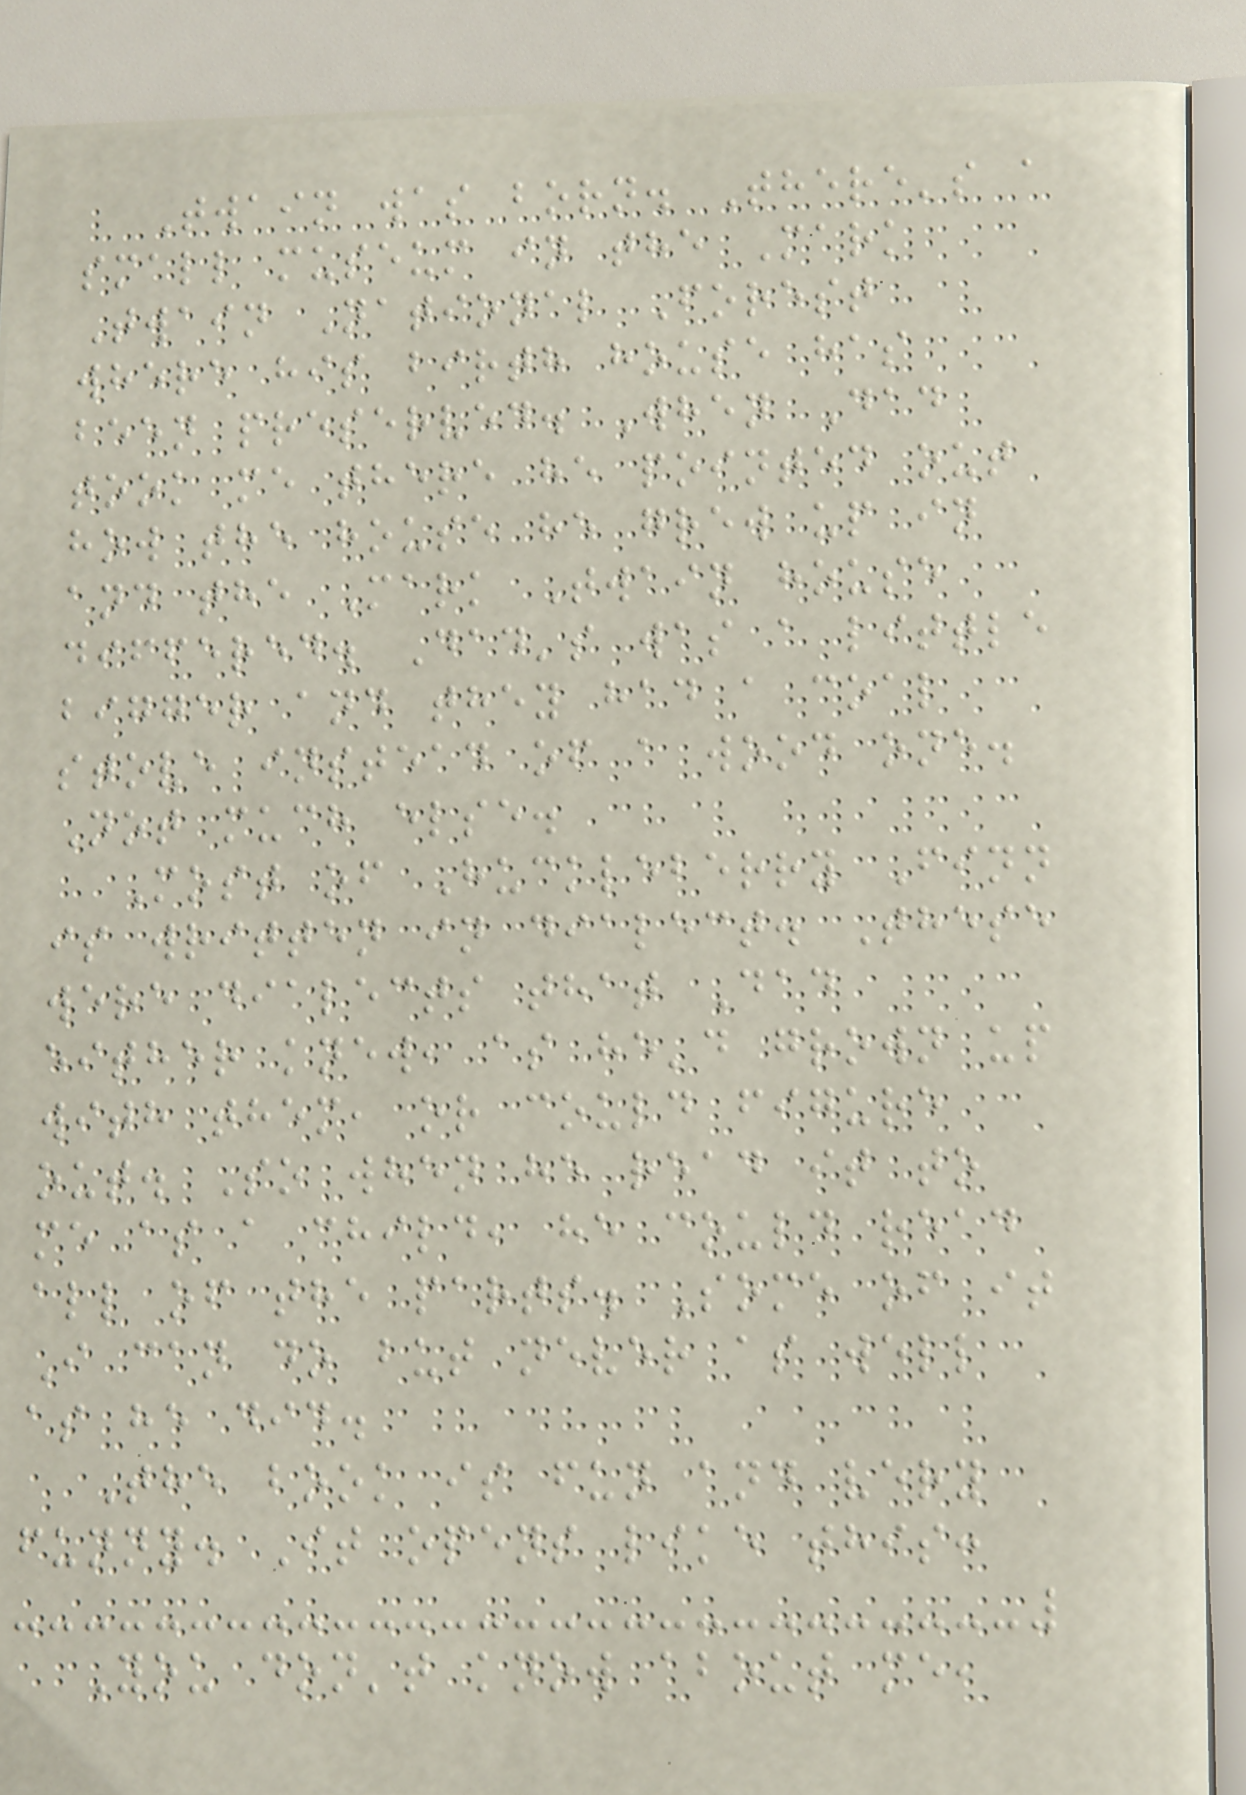Twain was born. There's a
small museum in the Mark
Twain National Forest
where his birth house has
been preserved. When Dad
took me there he pointed out
how the house he grew up in
and the Mark Twain house
differed. Dad's was a little
bigger and they had a coal
stove instead of a wood one.
Not much else.
Most of Huckleberry Finn
is written in dialect. These
were dialects that Dad
either knew, as he'd grown up
with them, or could figure
out. So when he read it to
me as a child, he could read
all of the parts. Some of it
I can do but never as well
as he did.
The book is fun and very
funny. It opens like this:
You don't know about me,
